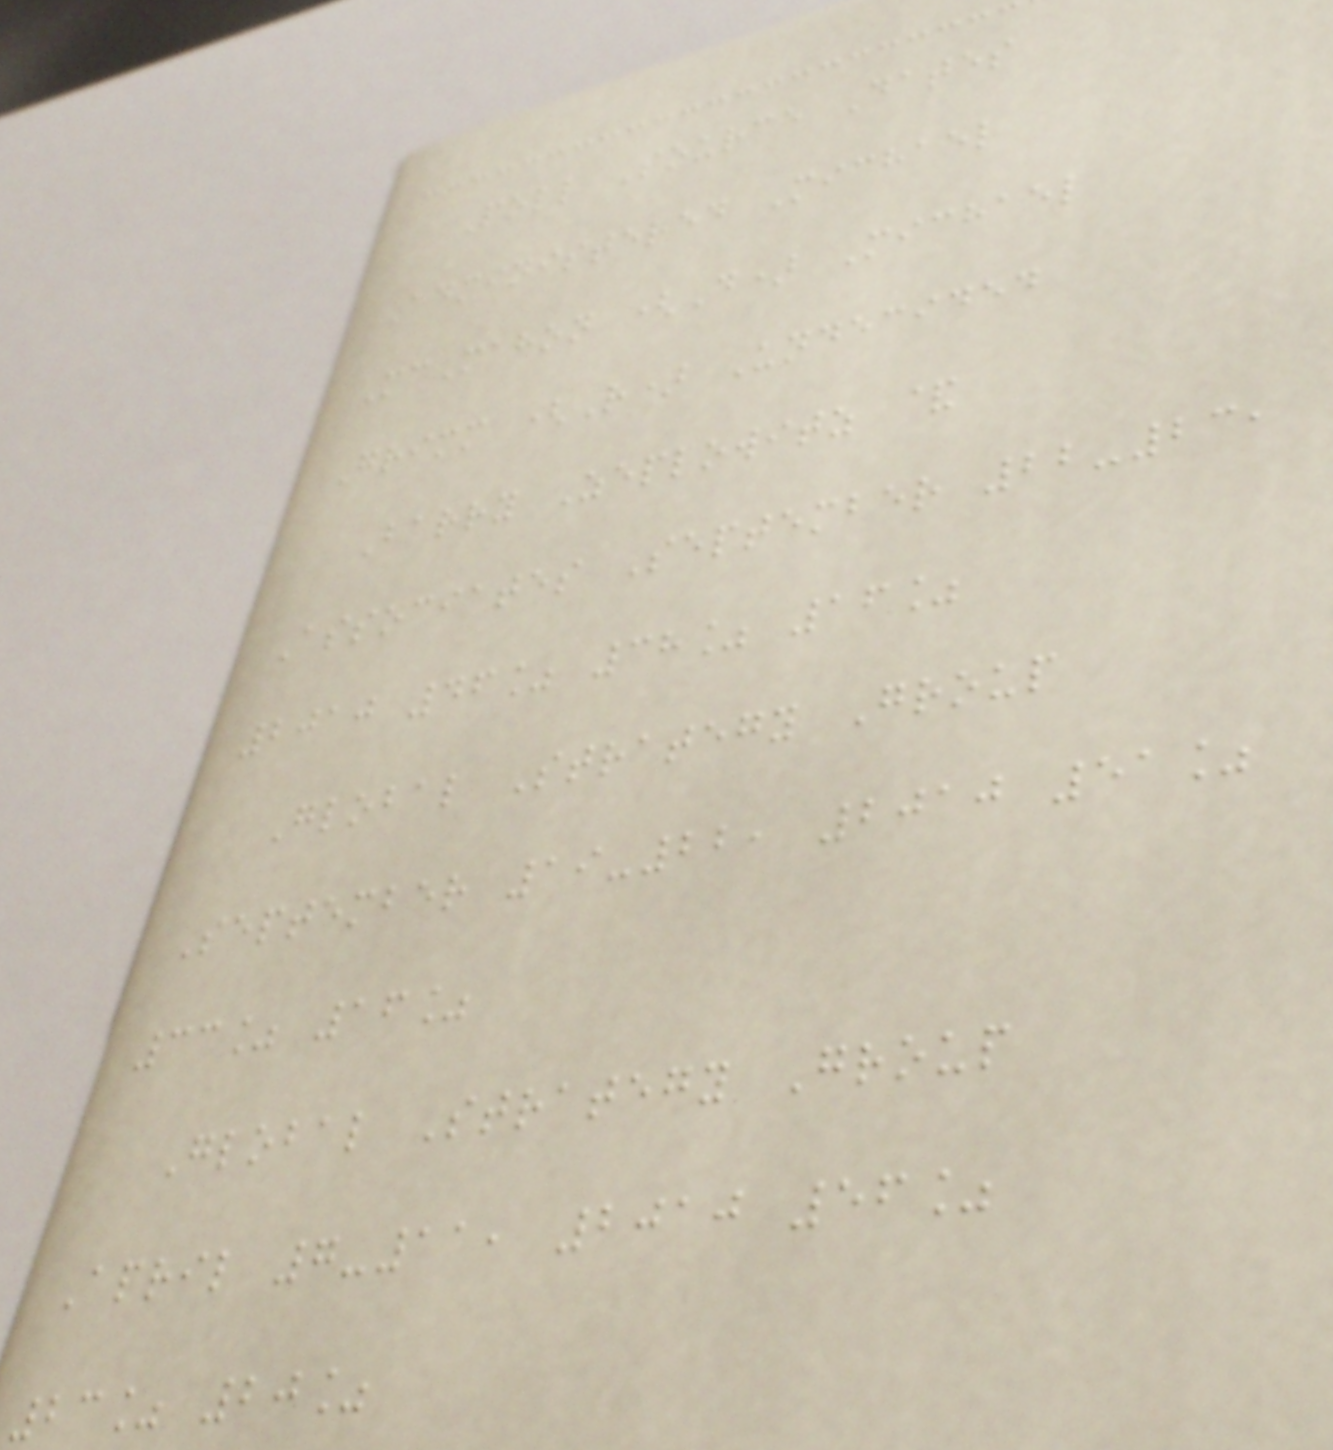Poll Source Dates
Administered Michael
McMahon (D) Michael
Grimm (R) Undecided
Barry Zeplowitz &
Associates September 22-23,
2010 46% 38% 16%
Global Strategy Group
September 19-22, 2010 51%
33% 16%
Global Strategy Group
April 7-11, 2010 56%
23% 20%
